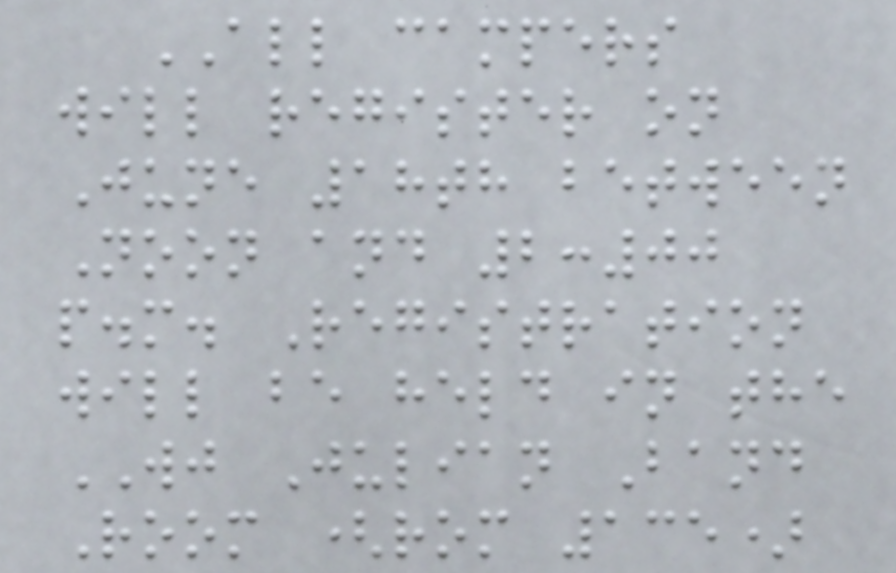ALL campers
will register on
June 18th between
Noon and 2:00
p.m. Registration
will be held in the
WJ Julian Band
Room (rom 135)
